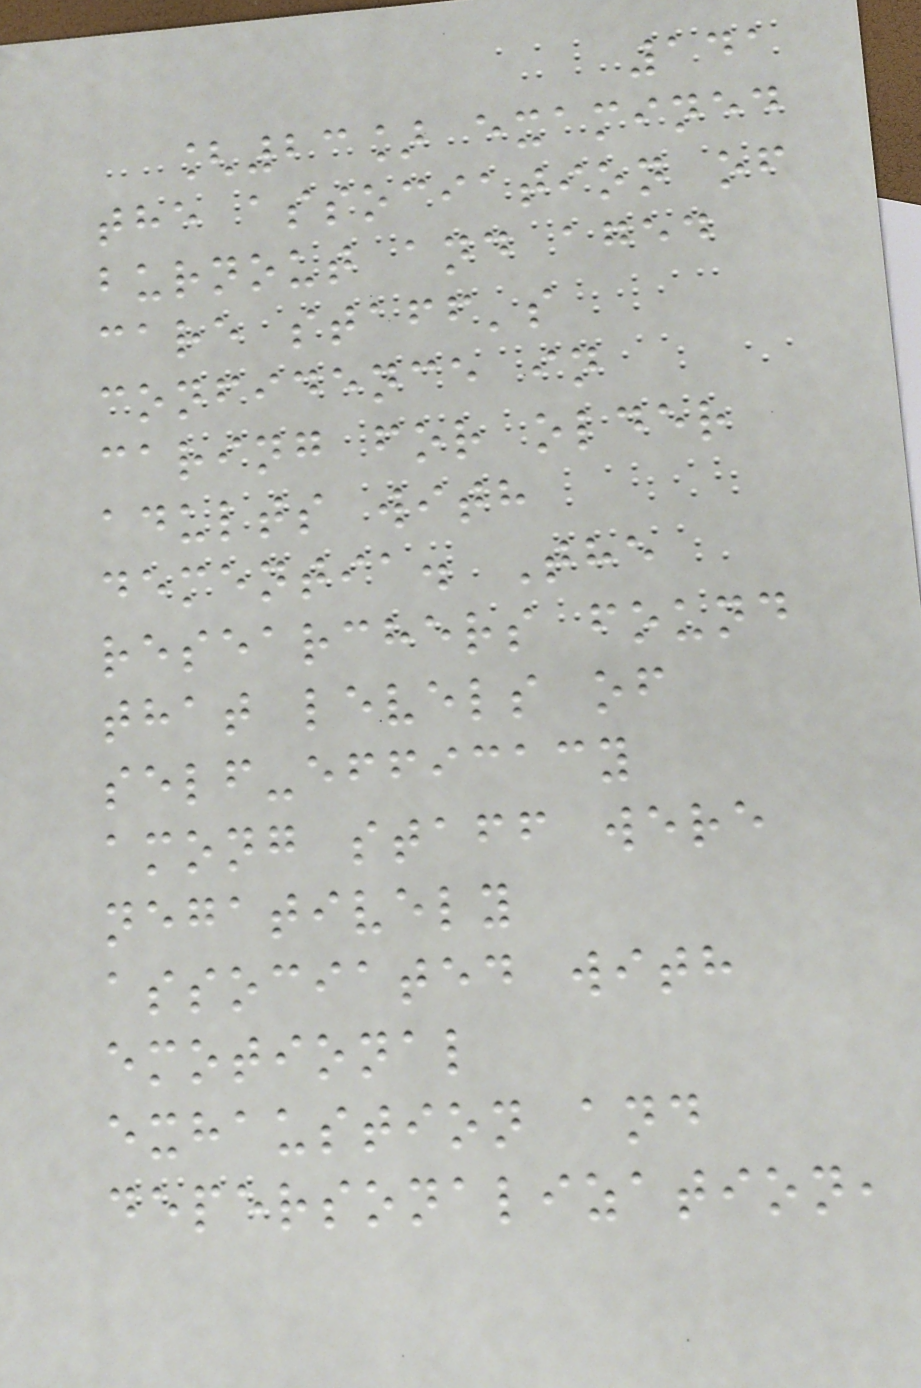141
[23] examined
the association of
burnout and aged
care staff's
confidence in
caring for older
adults with
dementia. The
researchers found
that levels of
self-efficacy
among staff were
negatively
associated with
emotional
exhaustion and
depersonalization,
